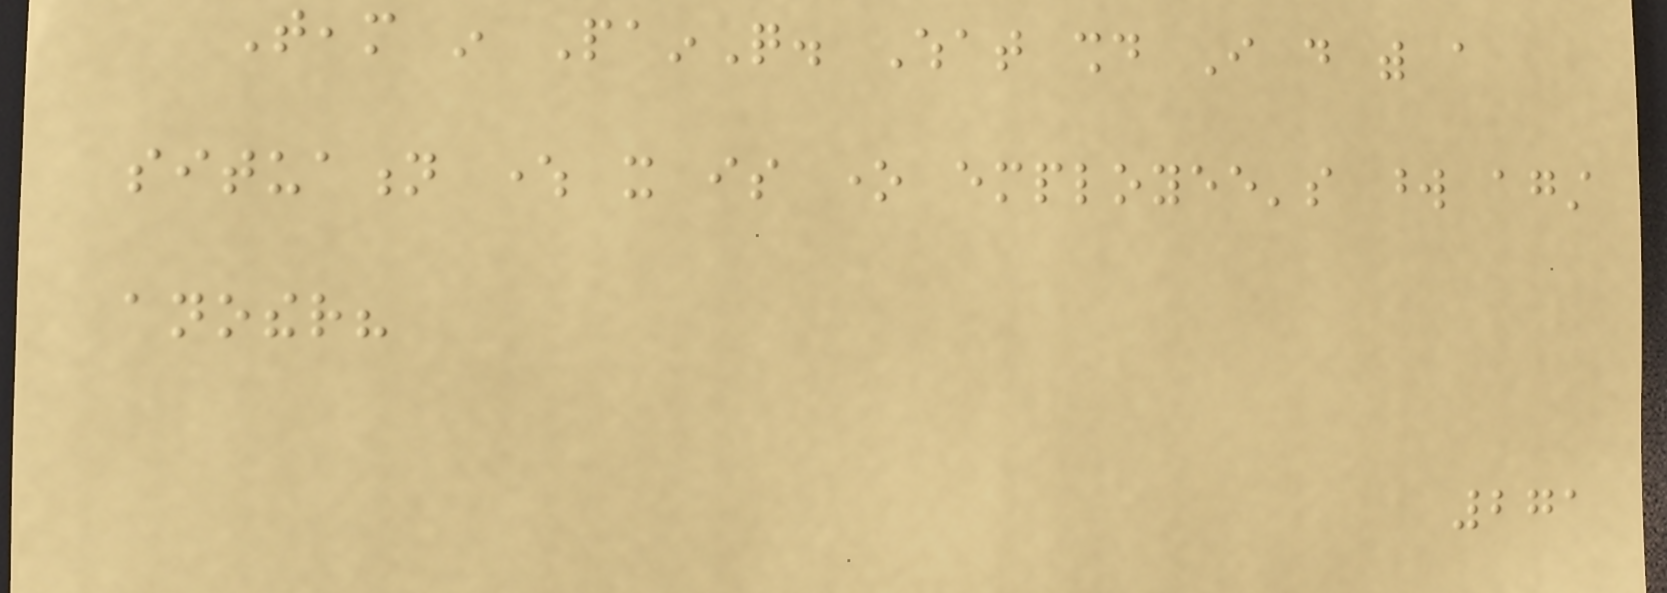Team in PainQ. What should I do with a
situation where it is one employee's word against
another?
271
